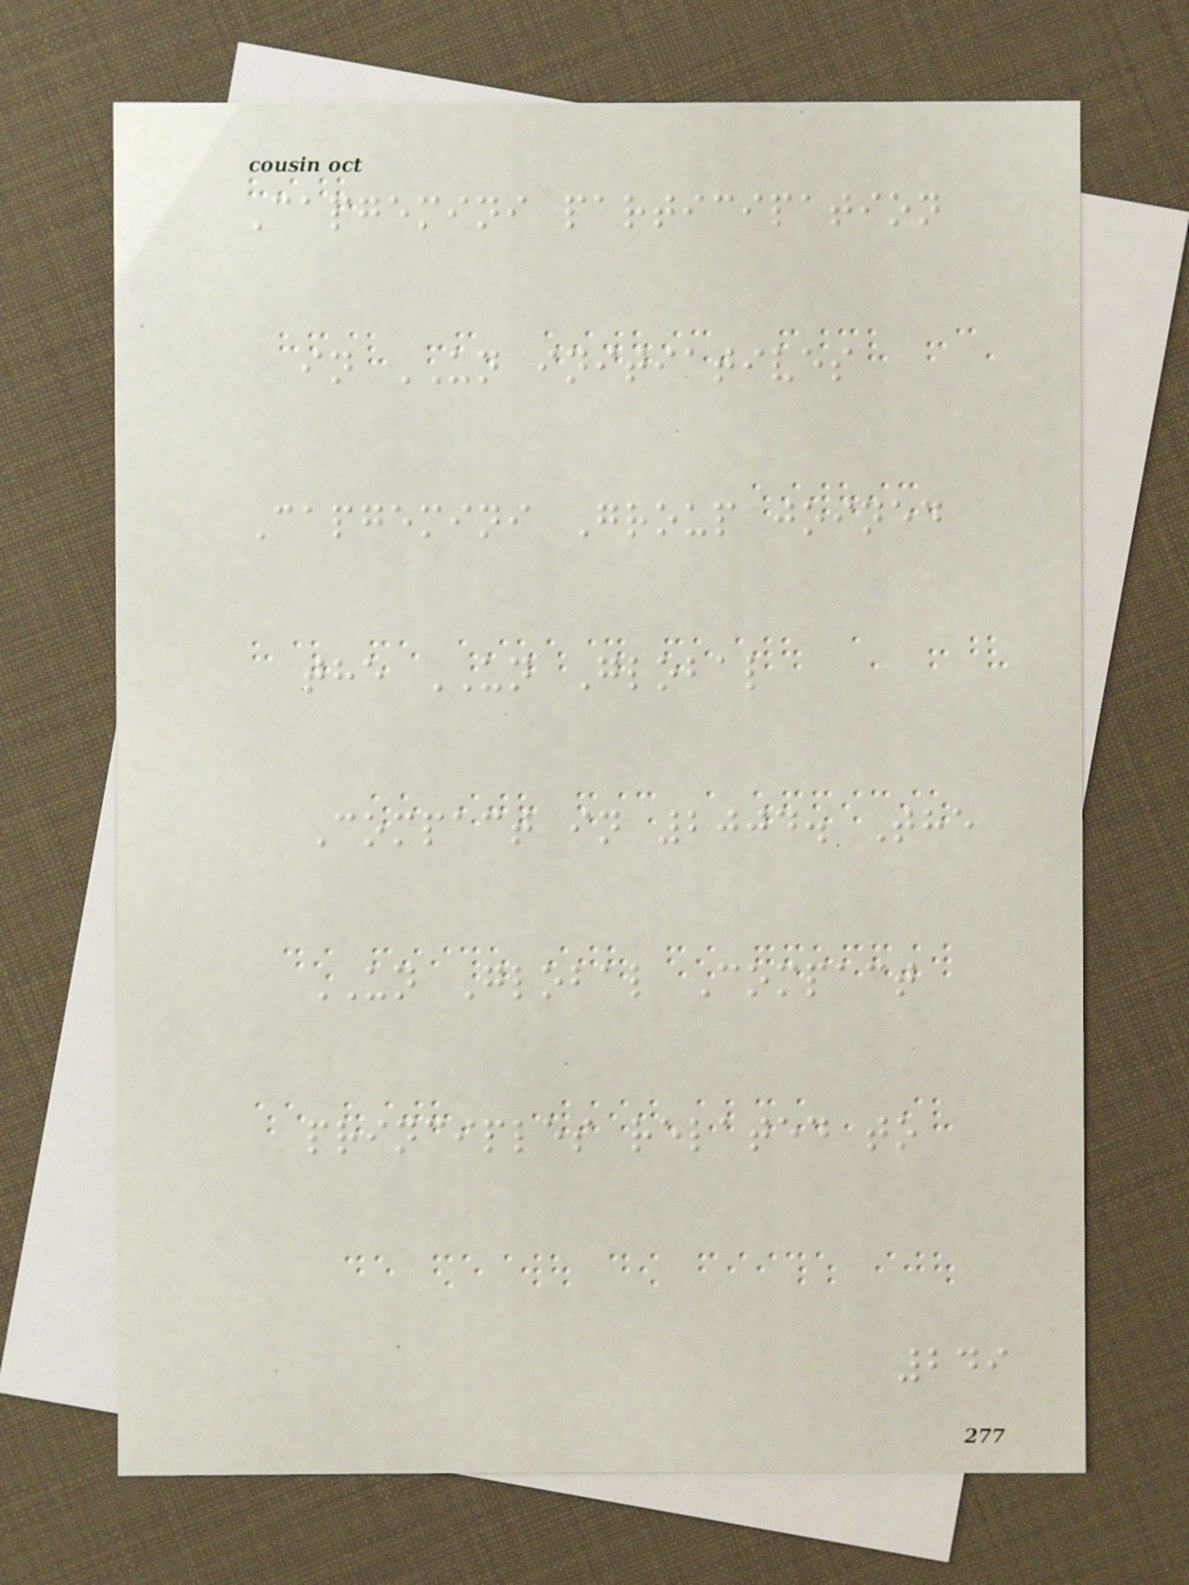Capgemini participation
in UN initiatives
Capgemini Group joined
the UN Global
Compact in 2004. The
UN Global Compact
principles related to
249
